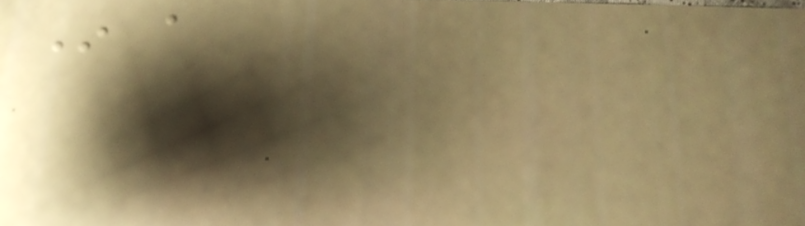In a
